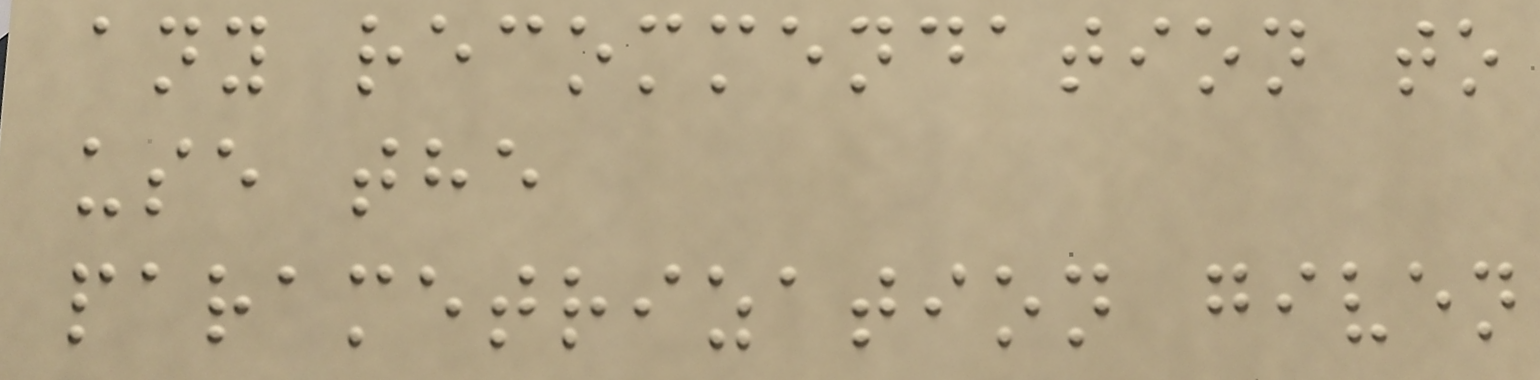any recommendation to
use the
parametrization given
